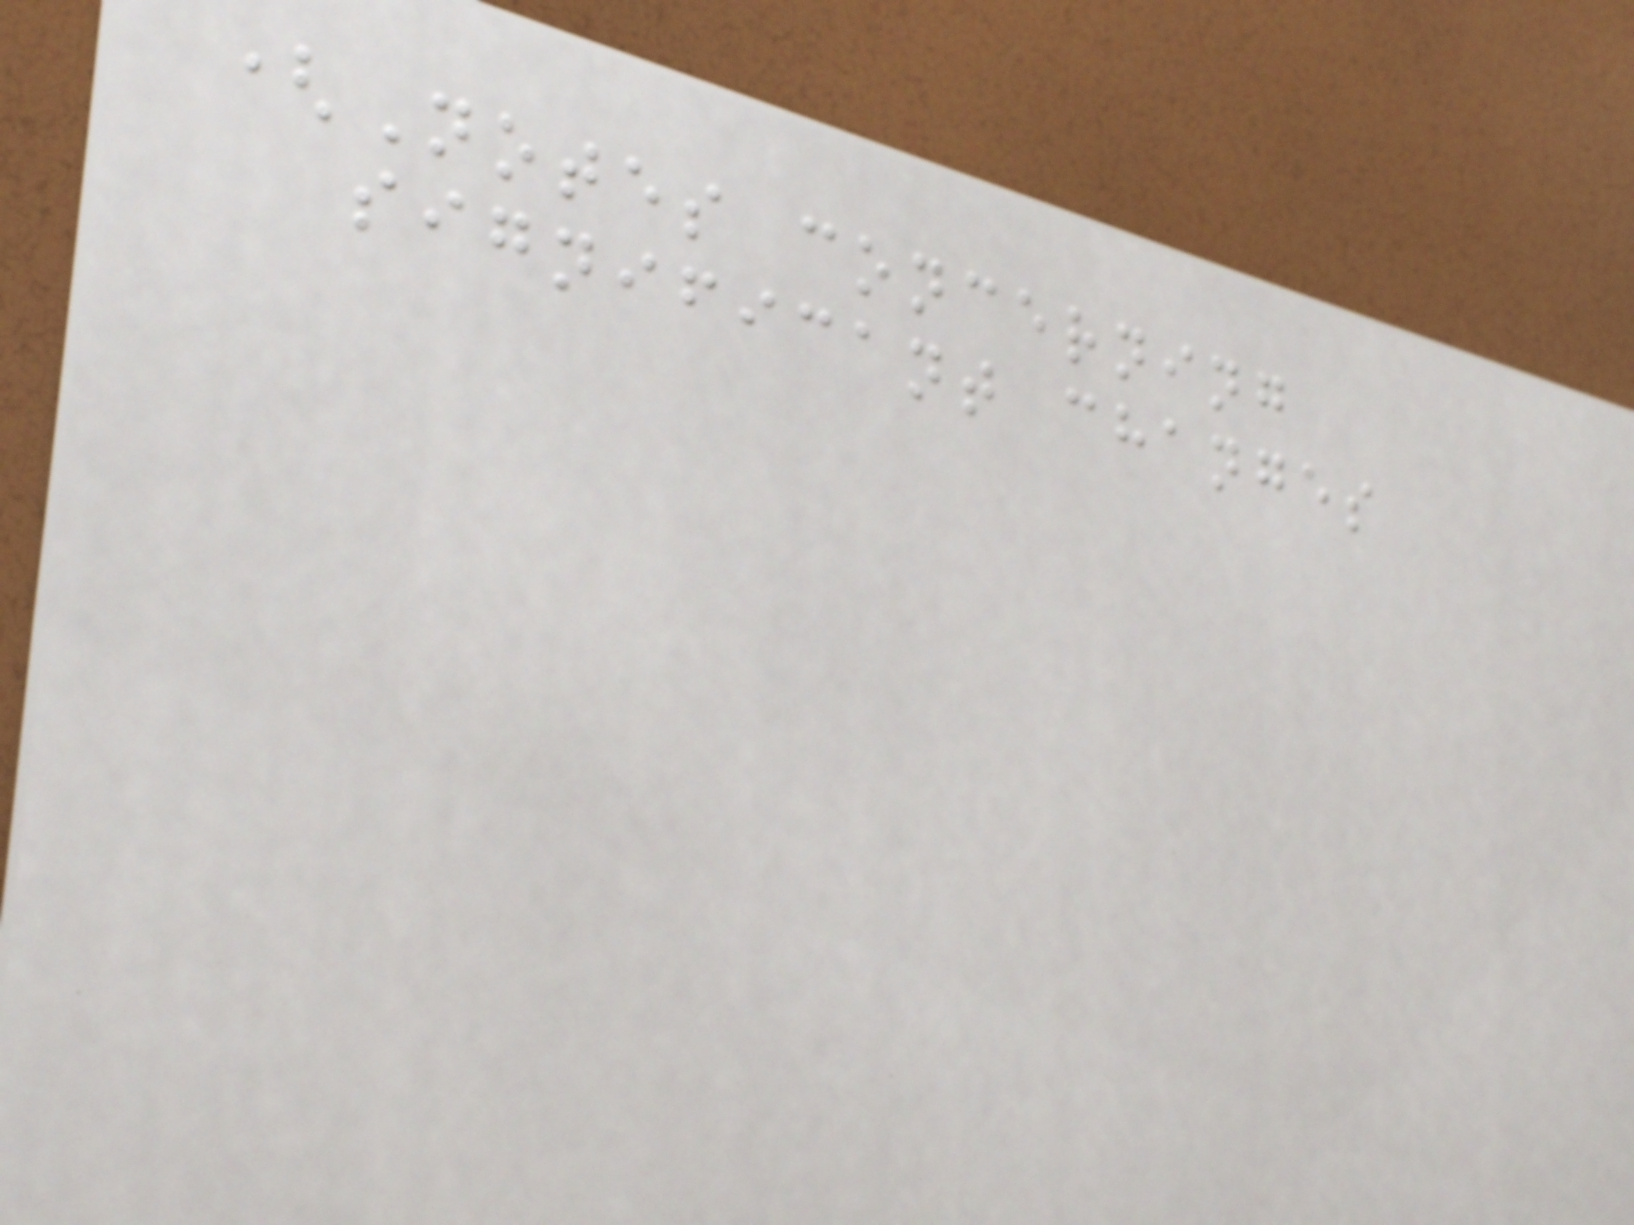(Notes concerning
significant changes
